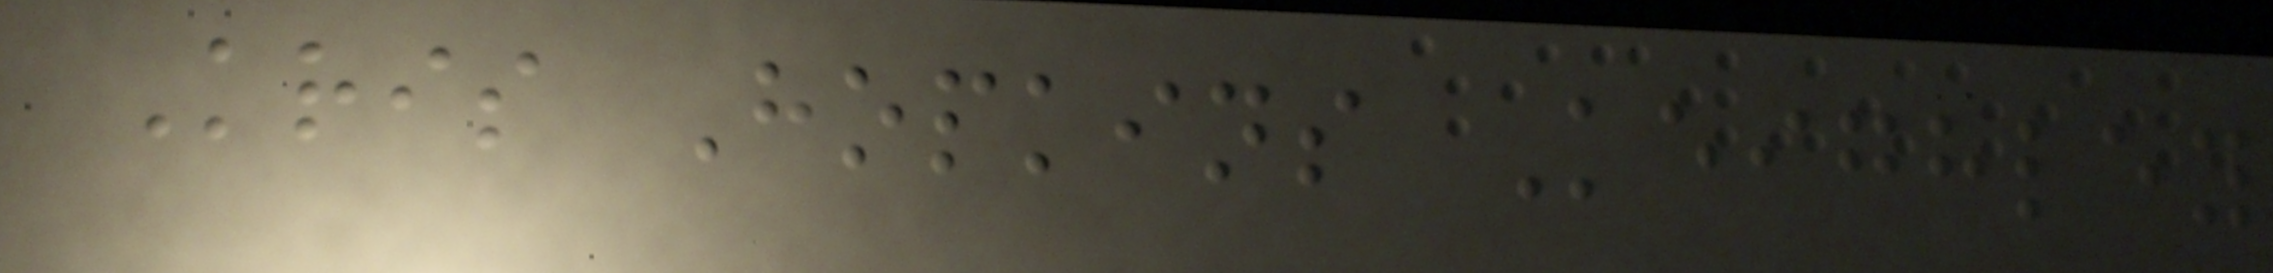Kris Hopkins Keighley
